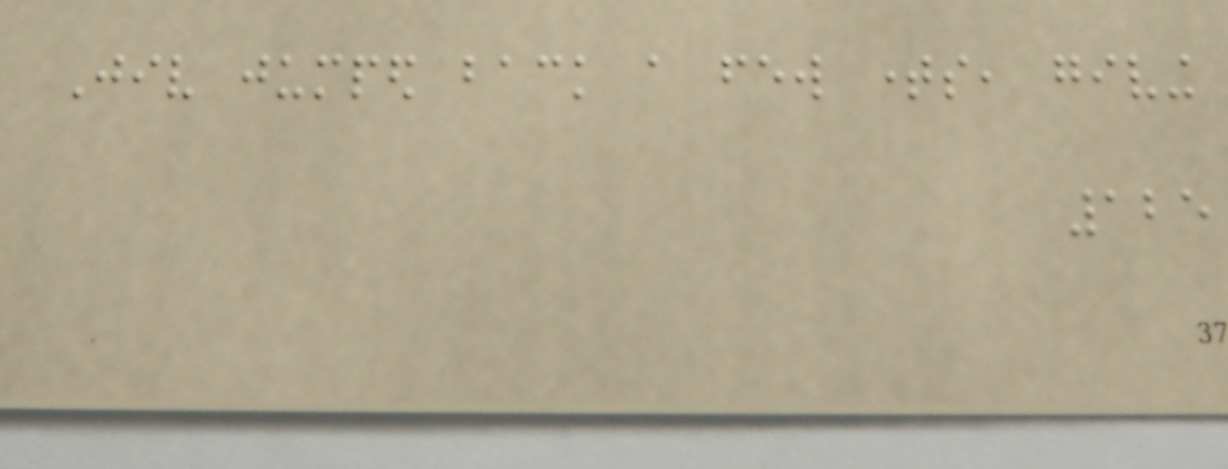Jiv jumped back a few times, giving
125
